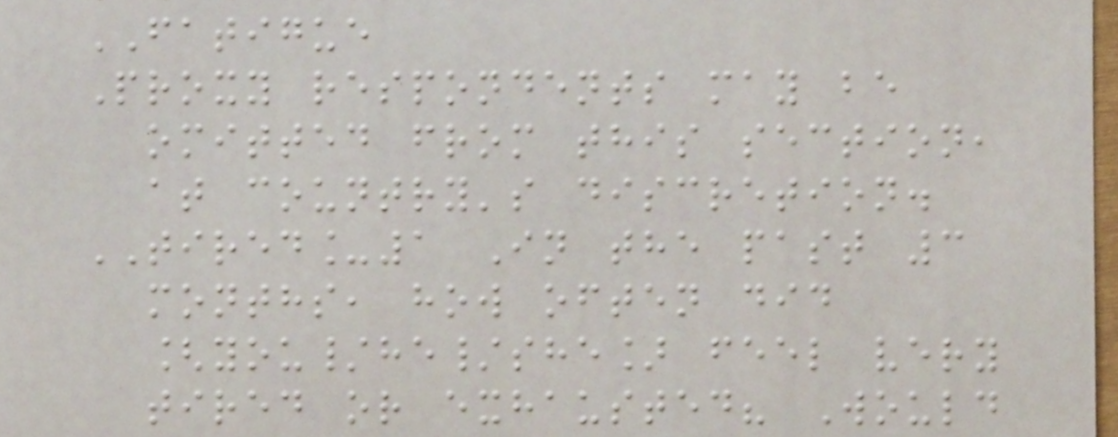FATIGUE
Proxy respondents may be
omitted from this section,
at country's discretion.
TIRED_1 In the past 3
months, how often did
[you/he/she] feel very
tired or exhausted? Would
